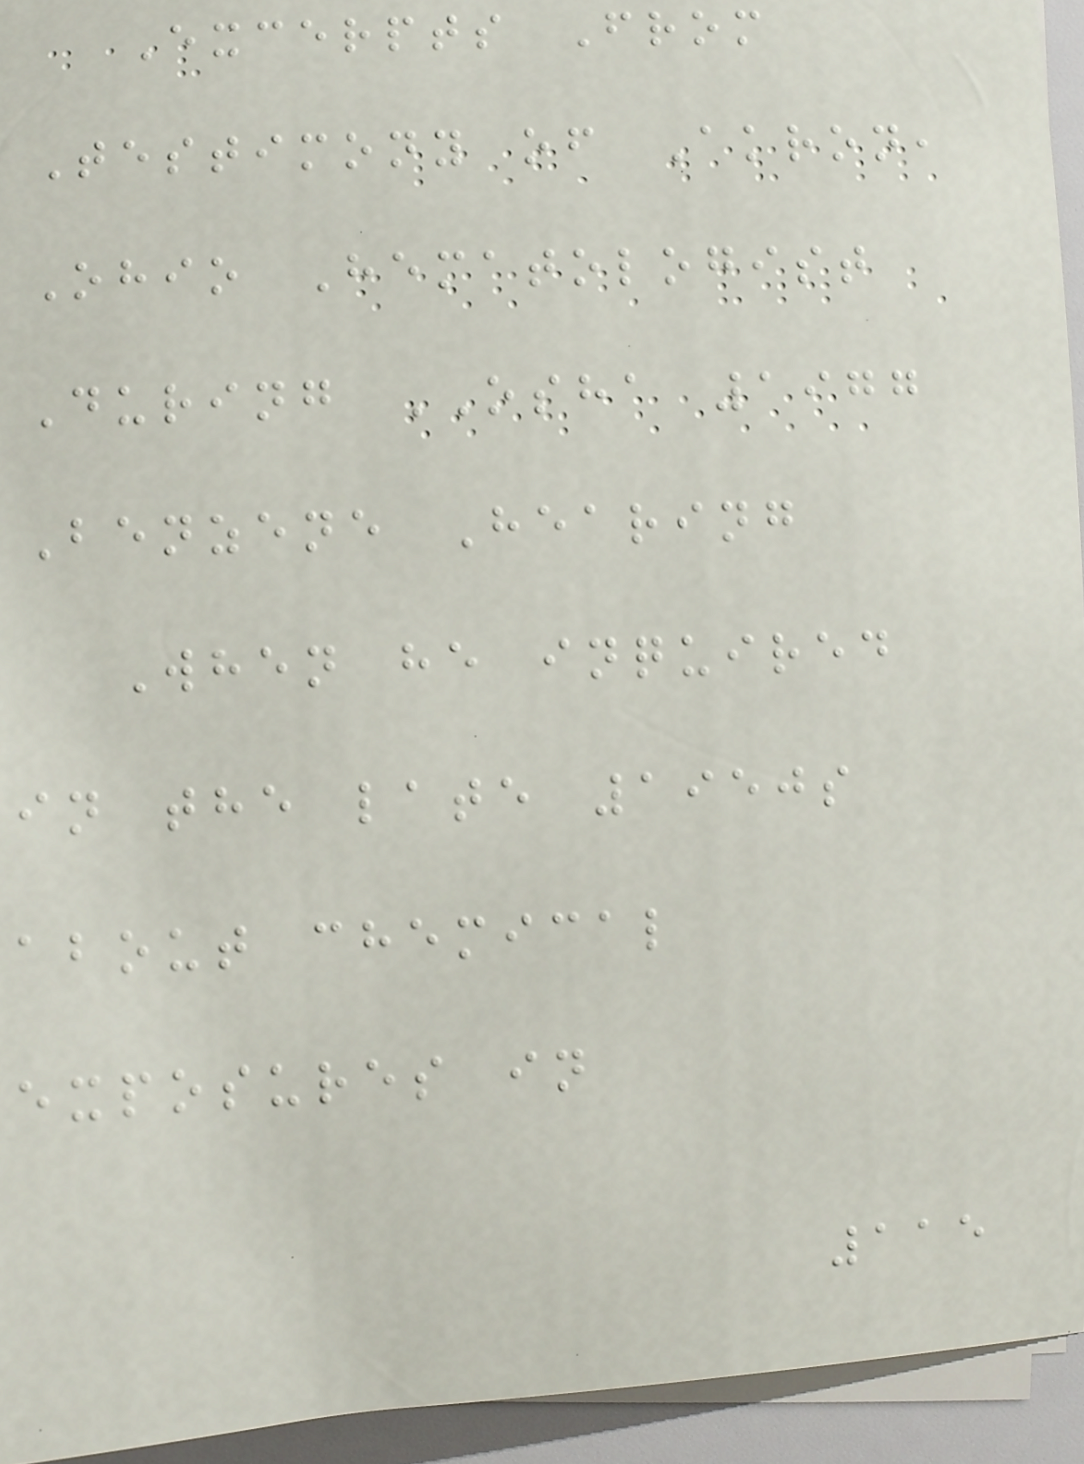Excerpts From
Testimony of Akron,
Ohio Hematologist
During OSHA 1977
Benzene Hearing
When he inquired
in the late 1950s
about chemical
exposures in
115
